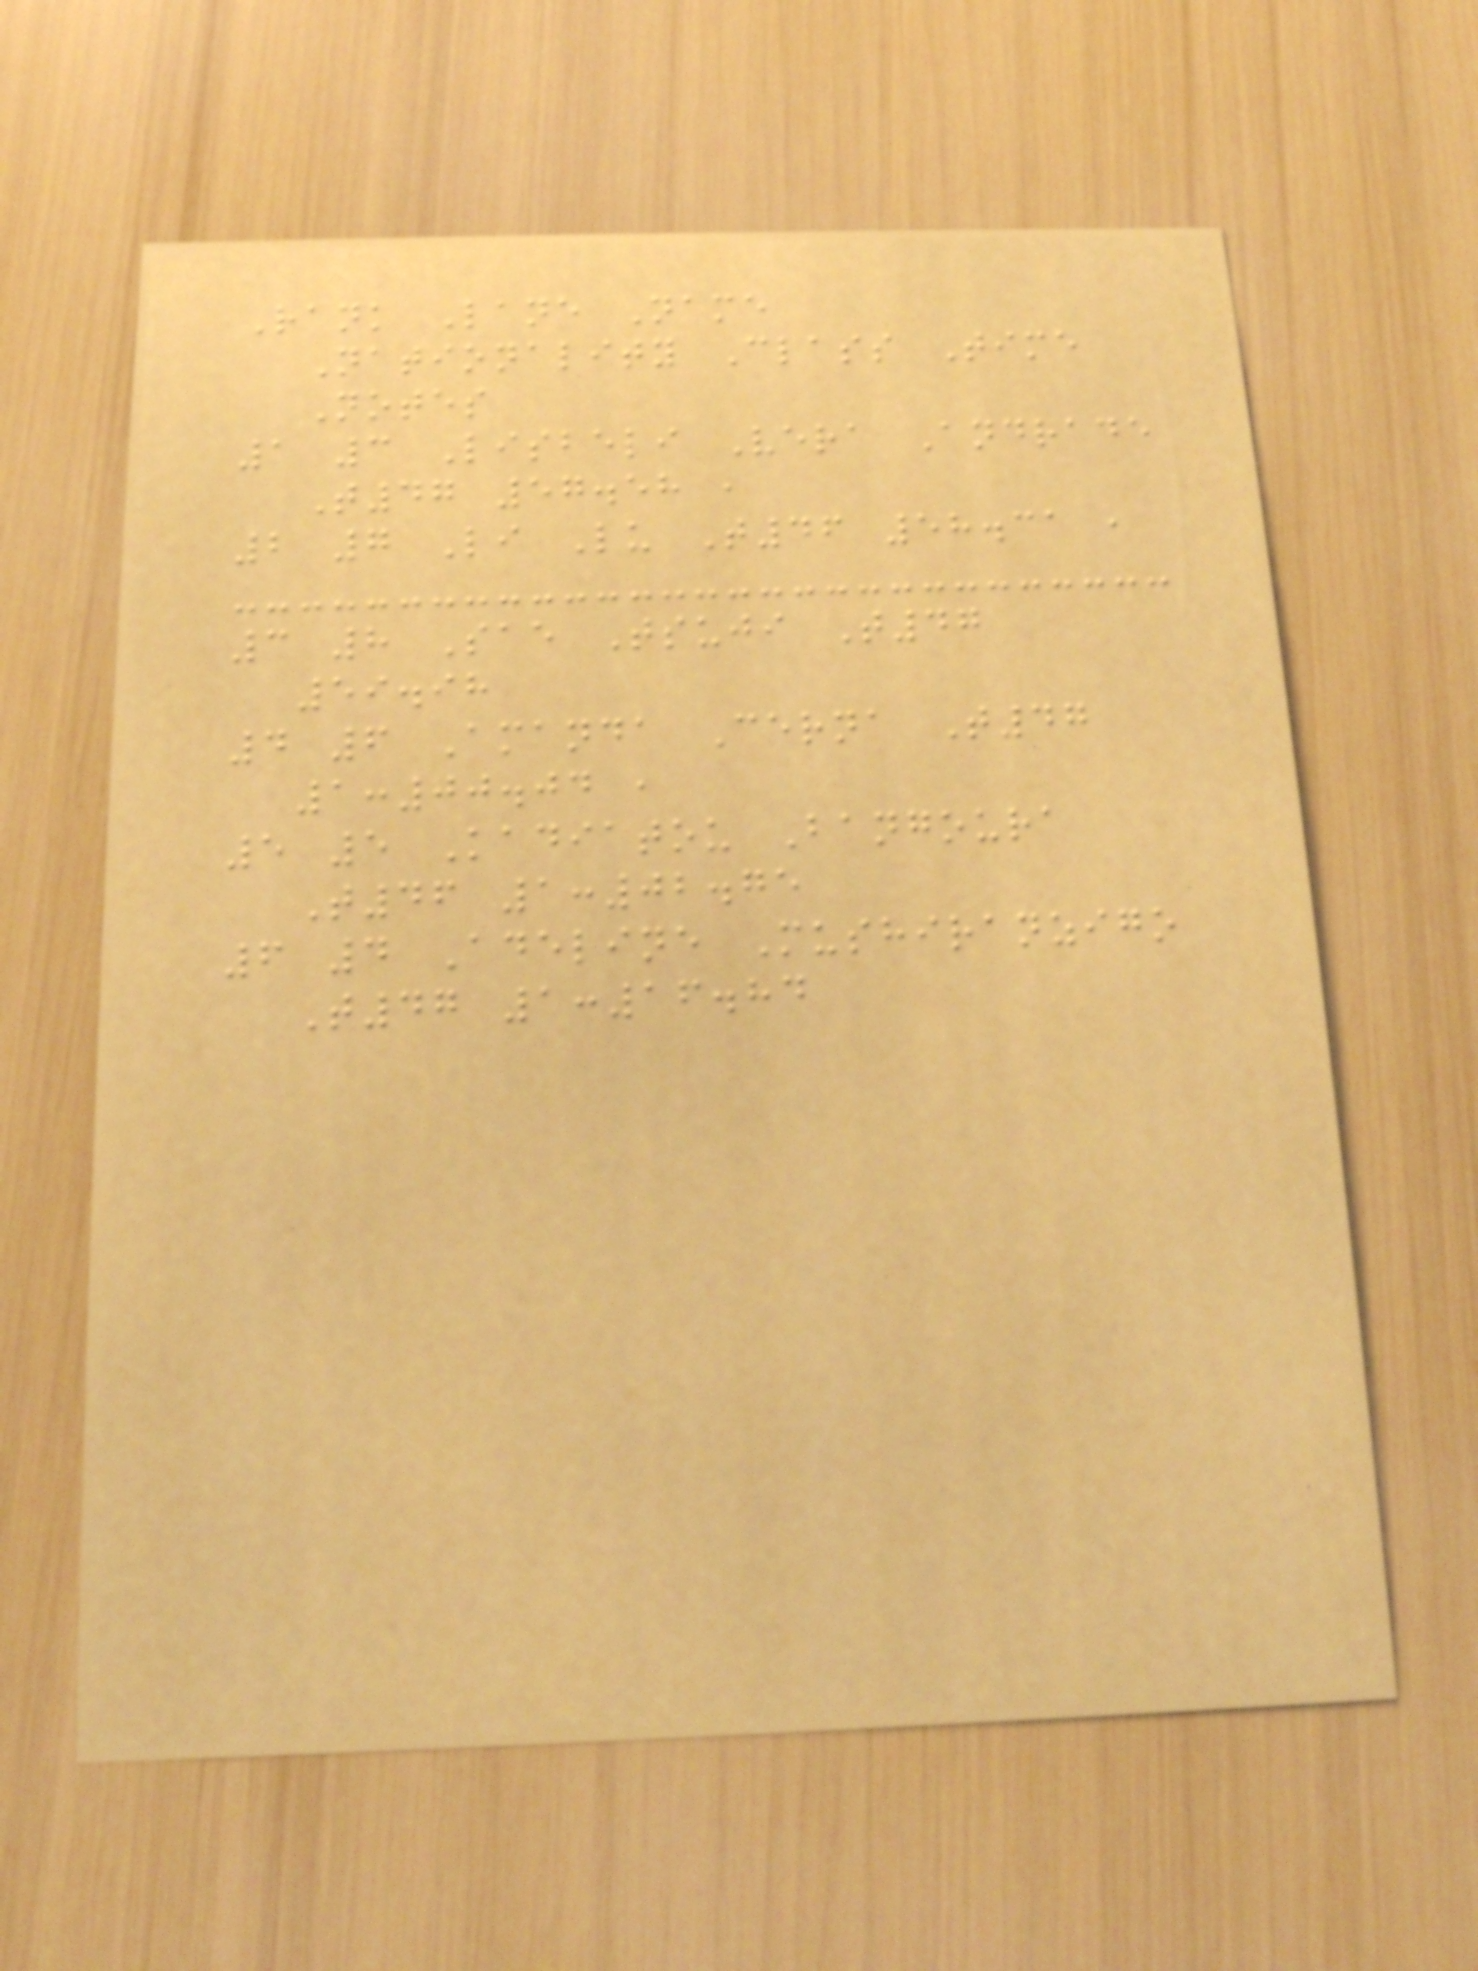Rank Lane Name
Nationality Class Time
Notes
1 3 Lisbeli Vera Andrade
T47 57.58 ,
2 7 Li Lu T46 58.31 ,
3 8 Sae Tsuji T47
59.98
4 6 Amanda Cerna T47
1:00.04 ,
5 5 Kadiatou Bangoura
T46 1:02.75
6 4 Adeline Mushiranzigo
T47 1:16.84
